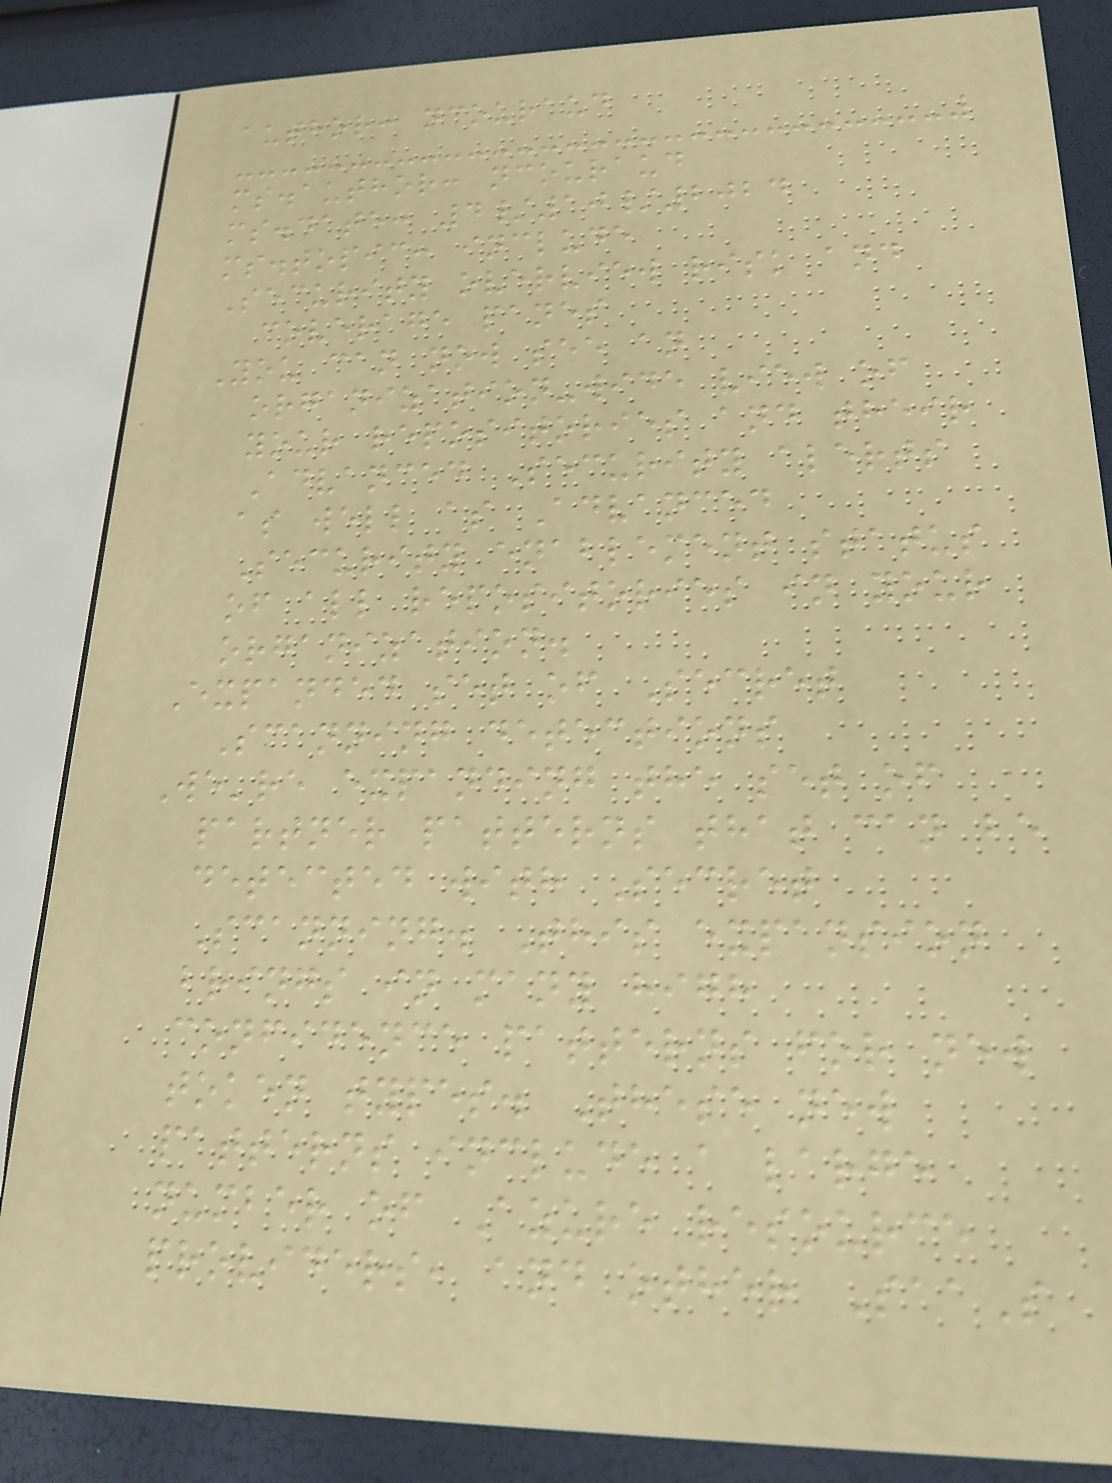author: ncouraud
ms.author: ncouraud
ms.date: 4/10/2024
ms.topic: include
Security overview risk and
coverage panes
You can now see an
organization-wide view of
your repositories and their
Advanced Security alerts
as well as Advanced
Security enablement status
of all repositories in your
organization.
Expanded set of Secret
Scanning detections
We're expanding the set of
partner patterns that can be
detected with Secret
Scanning. This expansion
brings in many high
confidence patterns for new
token types. These new
patterns include a large
number of Azure resource
providers, and other SaaS
